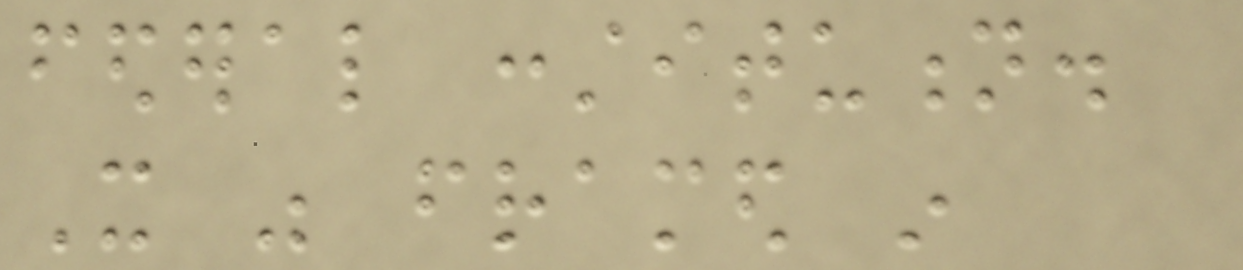federal constitution.
It was framed in
